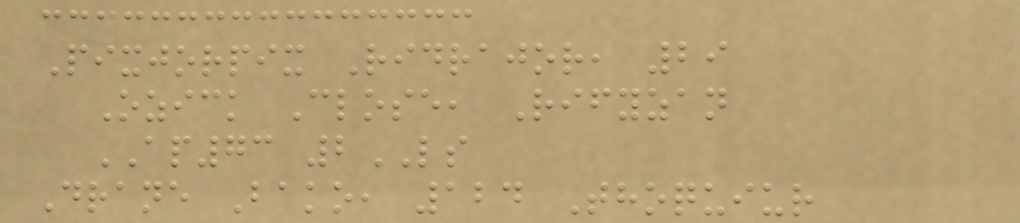Pixjorpix Ridrajor, 29
Ozick Close, Rifyzan
AP73 2LS
Drane Bako, 124 Thoquiur
